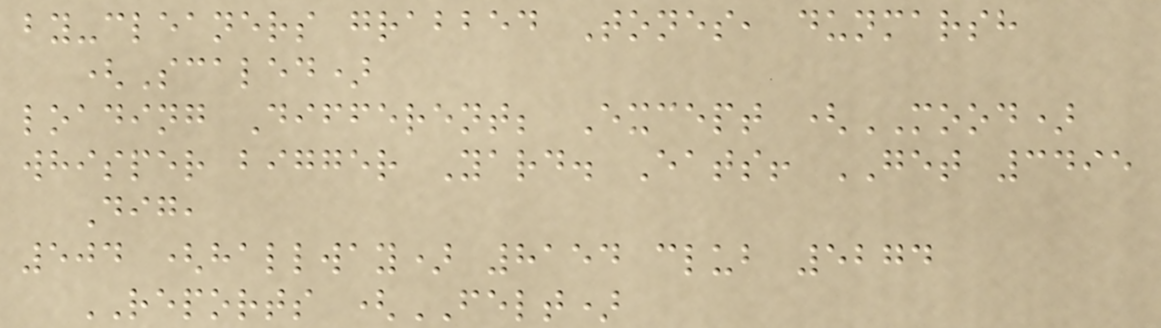by-cleaners grabbed Tones, dunmarsh
(Scaled)
loading Different; Except (MOOD)
whisper bigger Yard. Eats! GET 3495
Dig,
504 (hallway) 8154 club 5274
REPORTS (FELT)
